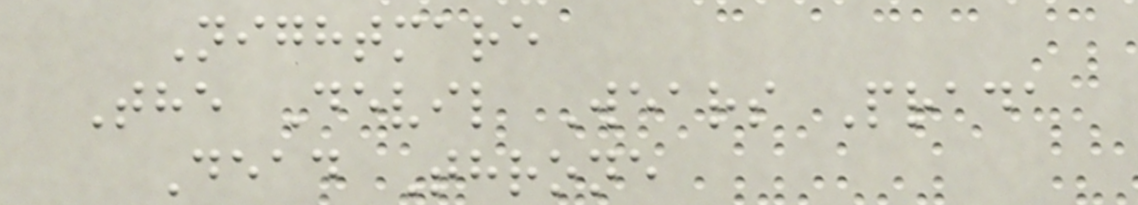Nightmare
The Devil Wears Prada
Dead Throne
